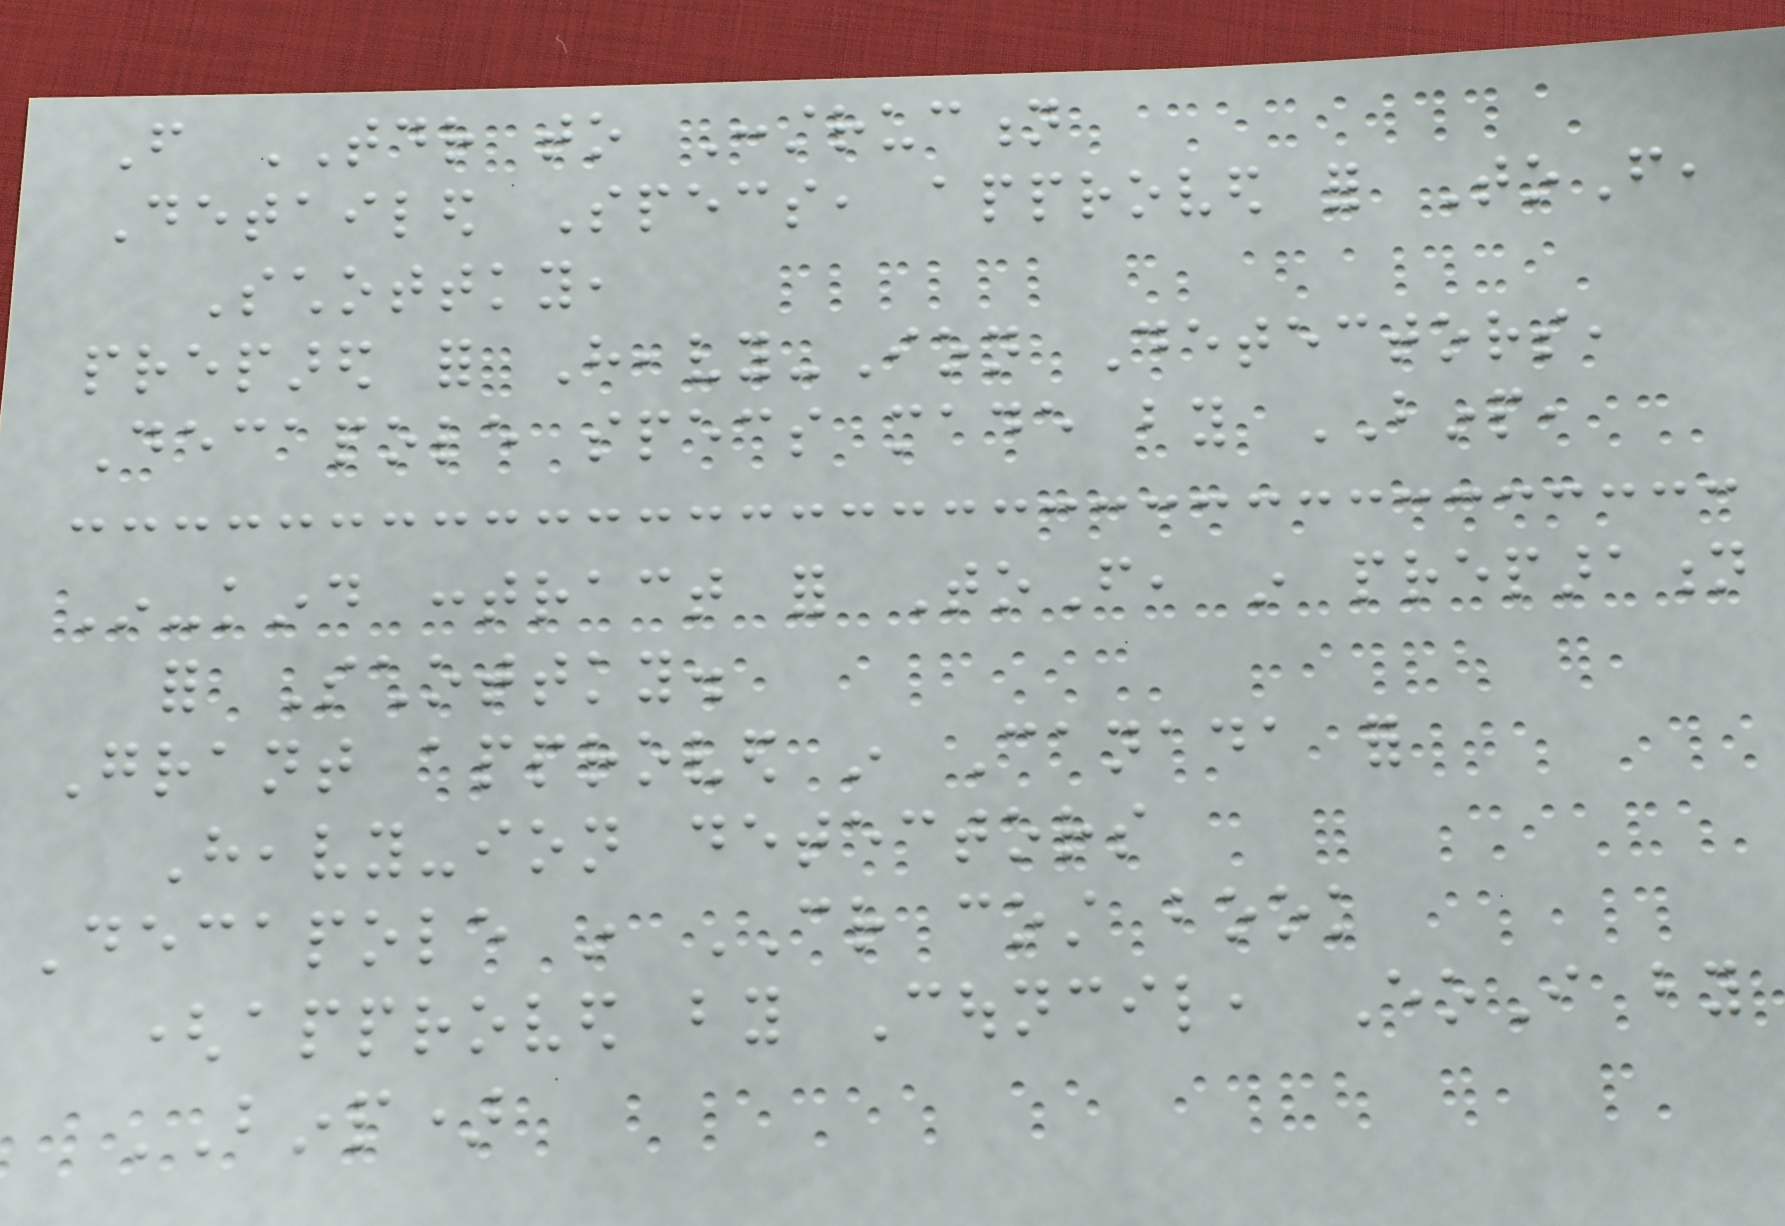From TDR to Construction
Detailed Specs, approved for ToF,
Schottky,
prepared for Heavy-Ion Detectors,
Decapole specs made by BINP,
In-kind contract for ToF, in preparation
for Schottky.
Grant approved in Canada for
Heavy-ion detectors
Decapole in CR cost book
(approved by Council, EoI by
BINP)
